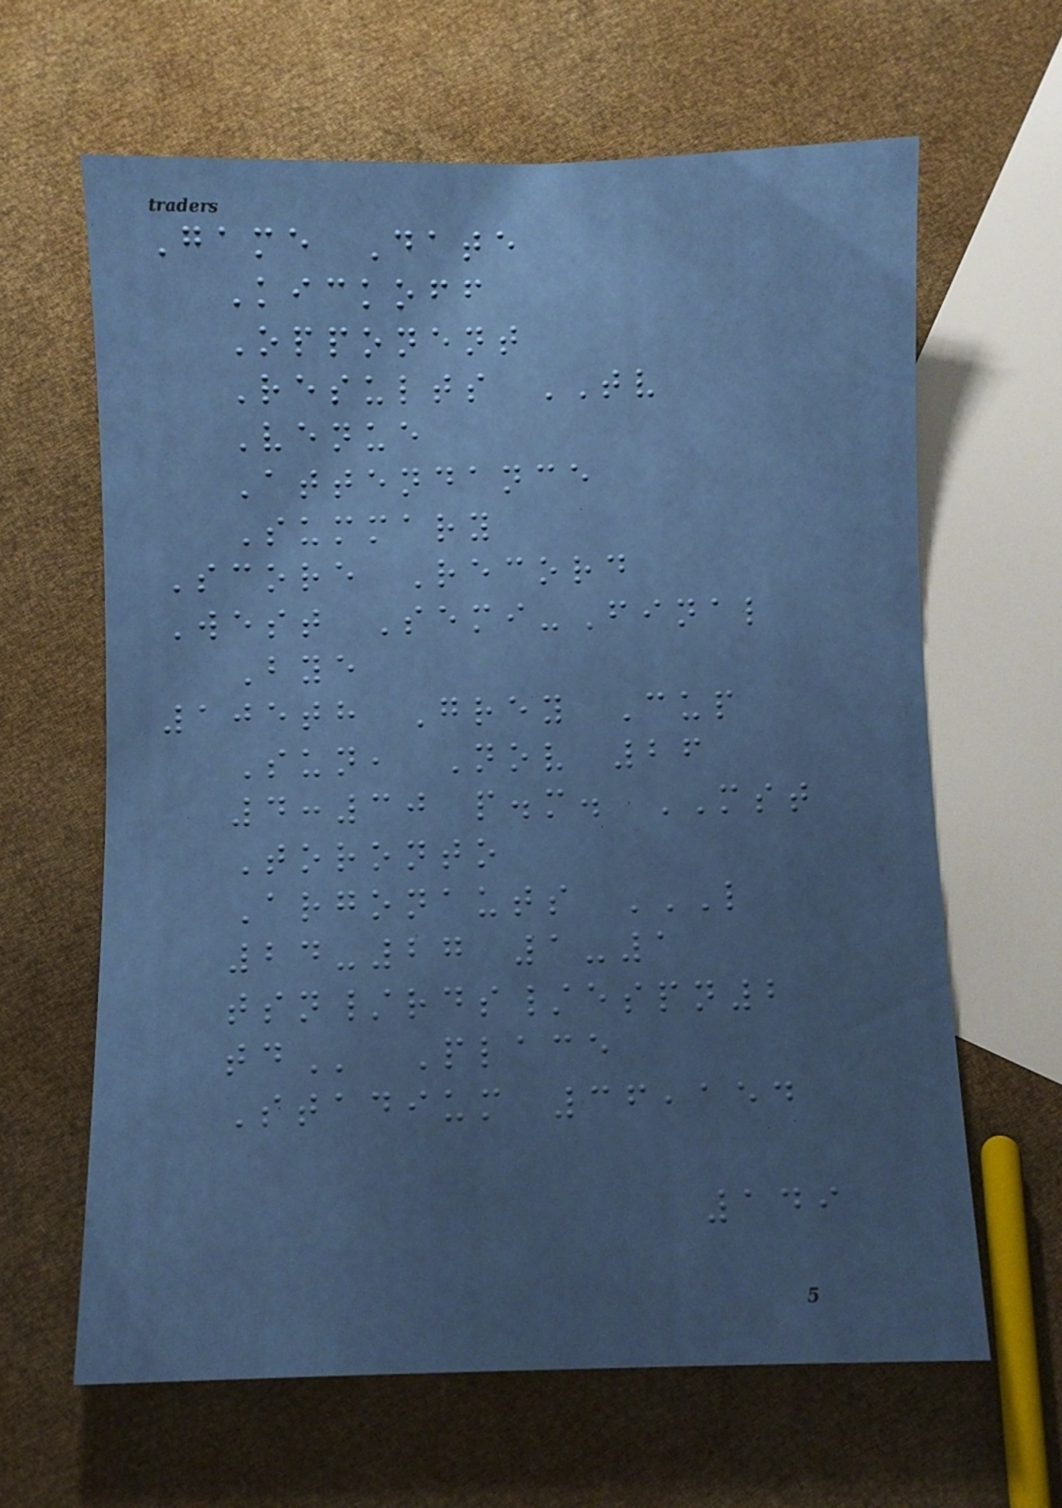Game Date
Kickoff
Opponent
Results TV
Venue
Attendance
Summary
Score Record
West Semi-Final
Bye
105th Grey Cup
Sun, Nov 26
4:30 p.m. MST
Toronto
Argonauts L
24-27 1-1
TSN/RDS/ESPN2
TD Place
Stadium 36,154
149
